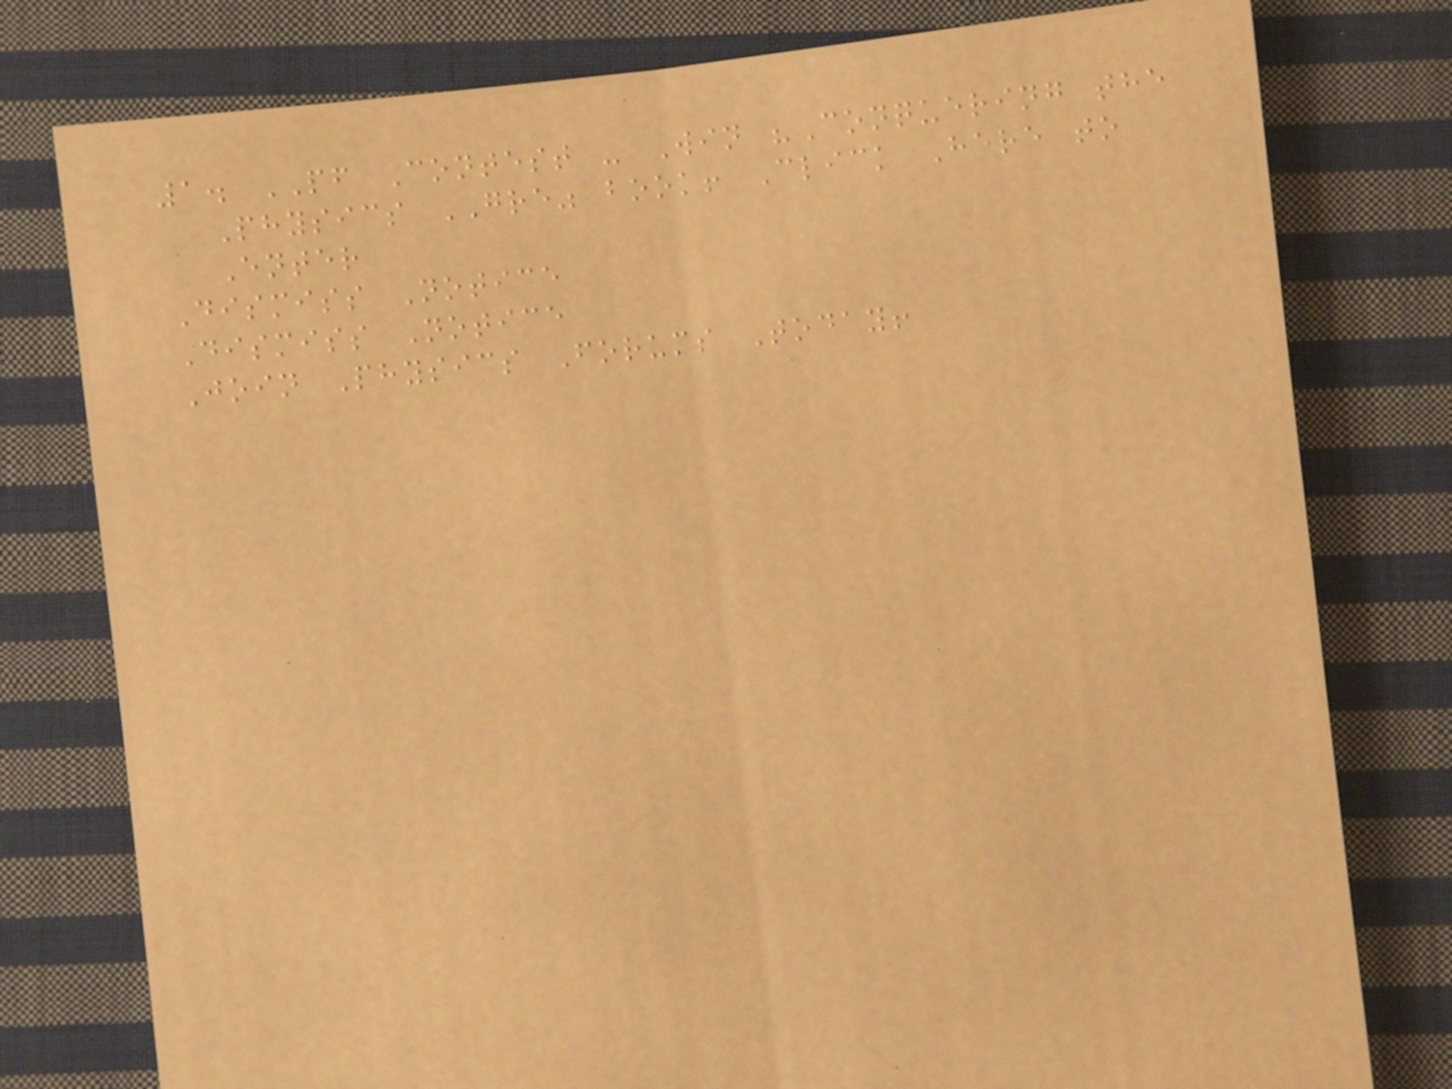1. PF Contest - Win "Conquering the
Physics GRE" book! Click Here to
Enter
Dismiss Notice
Dismiss Notice
Join Physics Forums Today!
